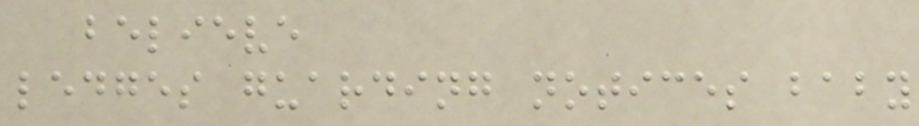believe
ledges guarding notices baby
